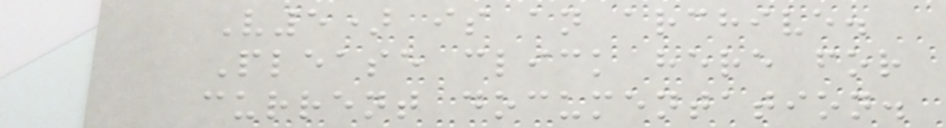V5) is an archive.
Please click here for
current documentation.
